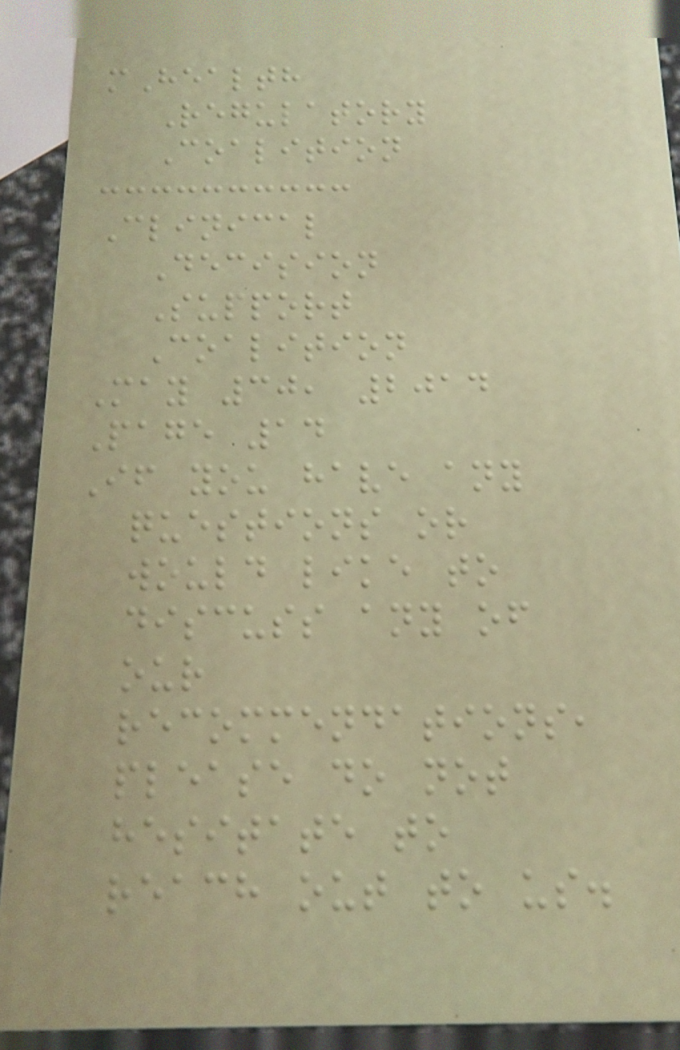mHealth
Regulatory
Coalition
Clinical
Decision
Support
Coalition
May 30, 2014
Page 14
If you have any
questions or
would like to
discuss any of
our
recommendations,
please do not
hesitate to
reach out to us.
